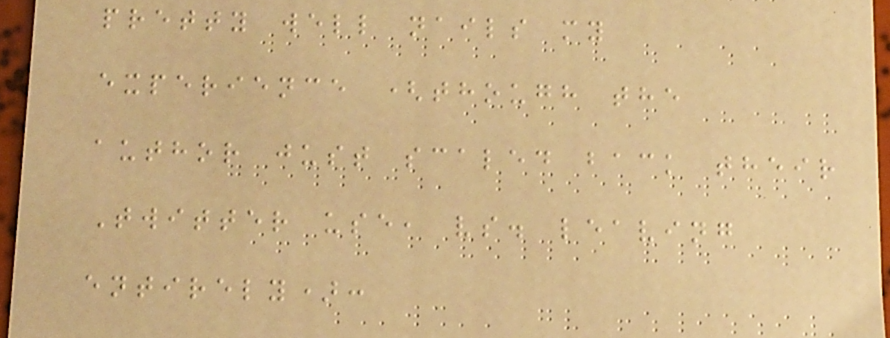pretty well nails my
experience (though the
author just scaled back their
Twitter use, vs. leaving
entirely):
